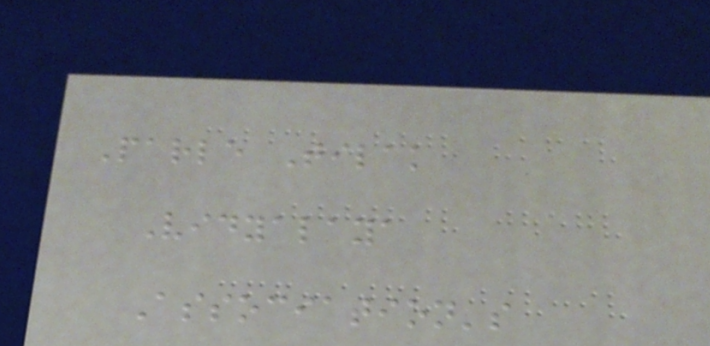Parle Tilak
Vidyalaya
Association's
